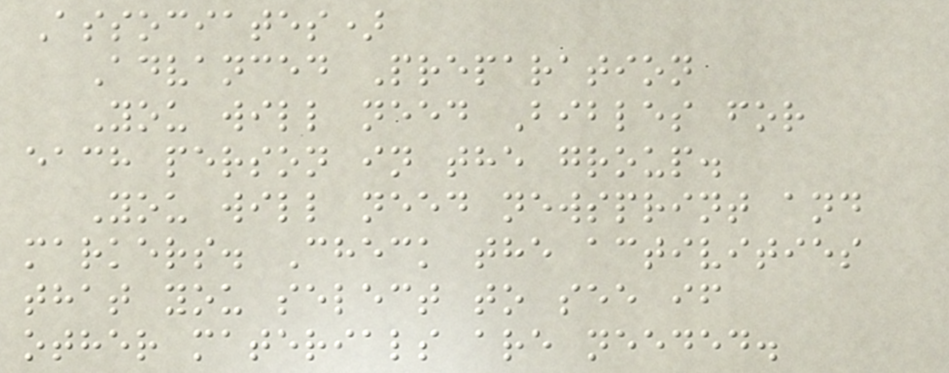Associates)
Advanced Preparation
You will need Bibles for
each person in the group.
You will need newsprint and
markers. Check the activities
that you select to see if
other materials are needed.
